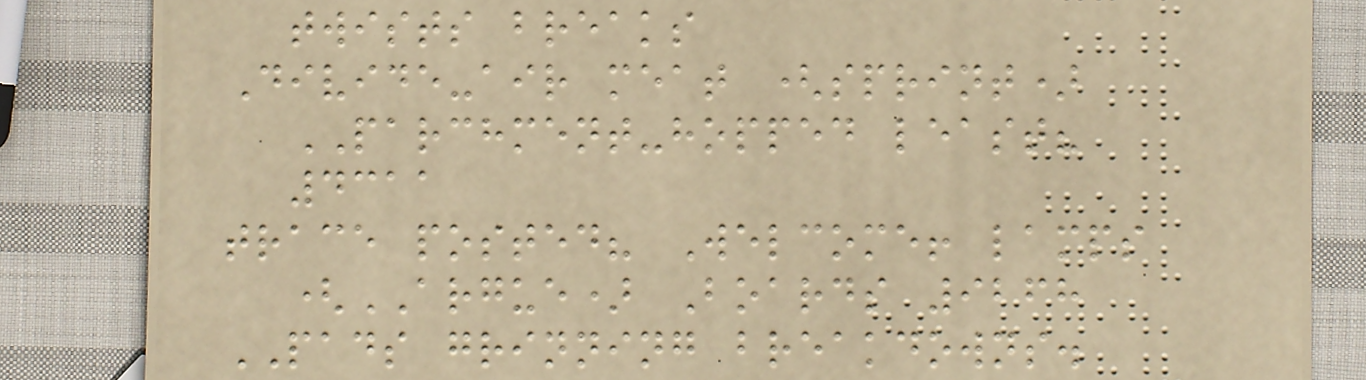twists breaks
Divide-air meat (sprint)
PARCHMENT-hopped least?
4311
trace posted? Welcome! lamps
(ARGUE) Boards 9268
PADS grinning breakdowns.
